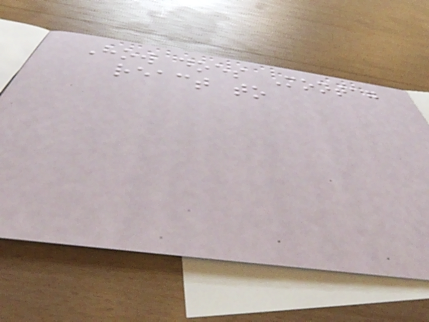How does Montag
react to
